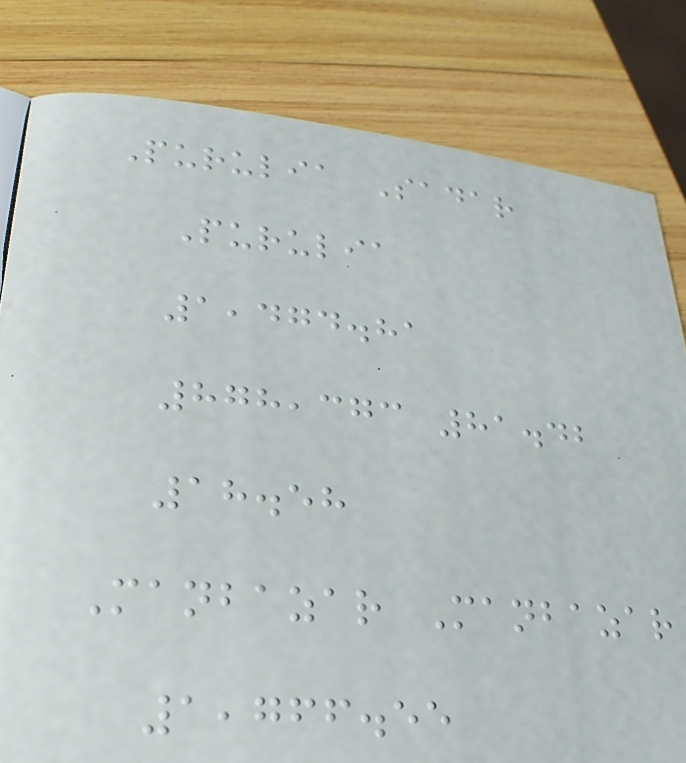Purulia Sadar
Purulia
1,474.81
878,373 81.42
18.58
Manbazar Manbazar
1,766.55
